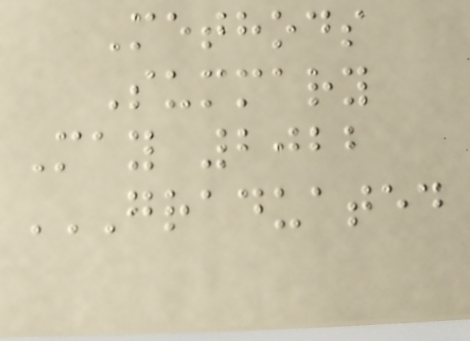Methods
Summary
May 2022
GRADUATED
